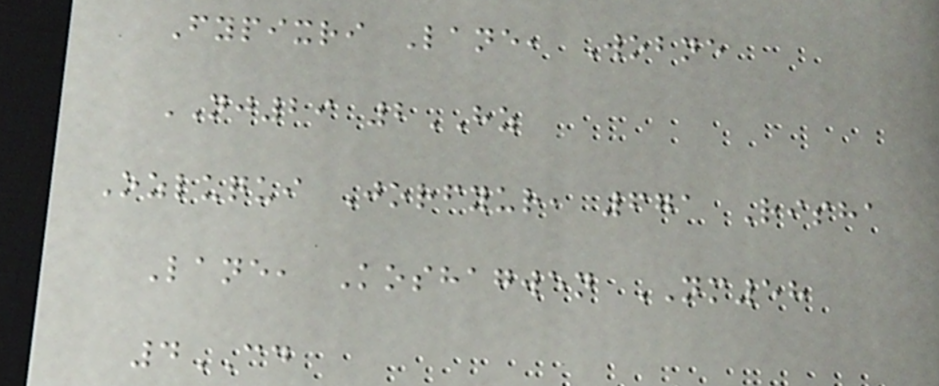Fypixri Lane, Wobne
NJ29 2HZ
Ozluqui Jorfyur, 671 Risha
Lane, Koshagwen NM58
4CD
